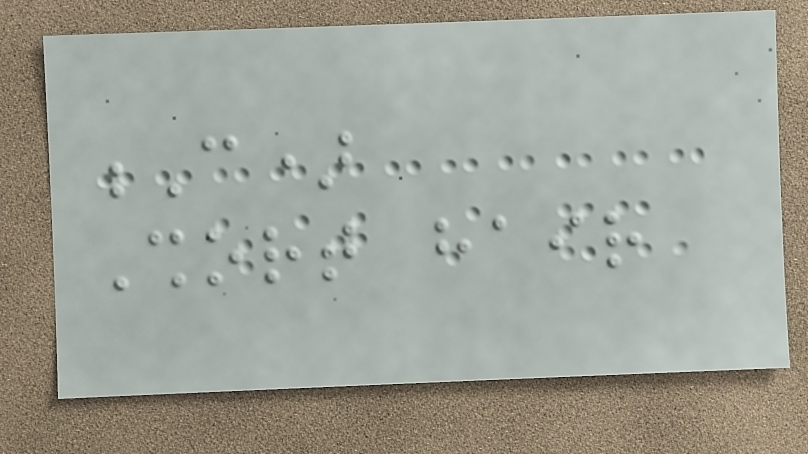C)
Short hair
